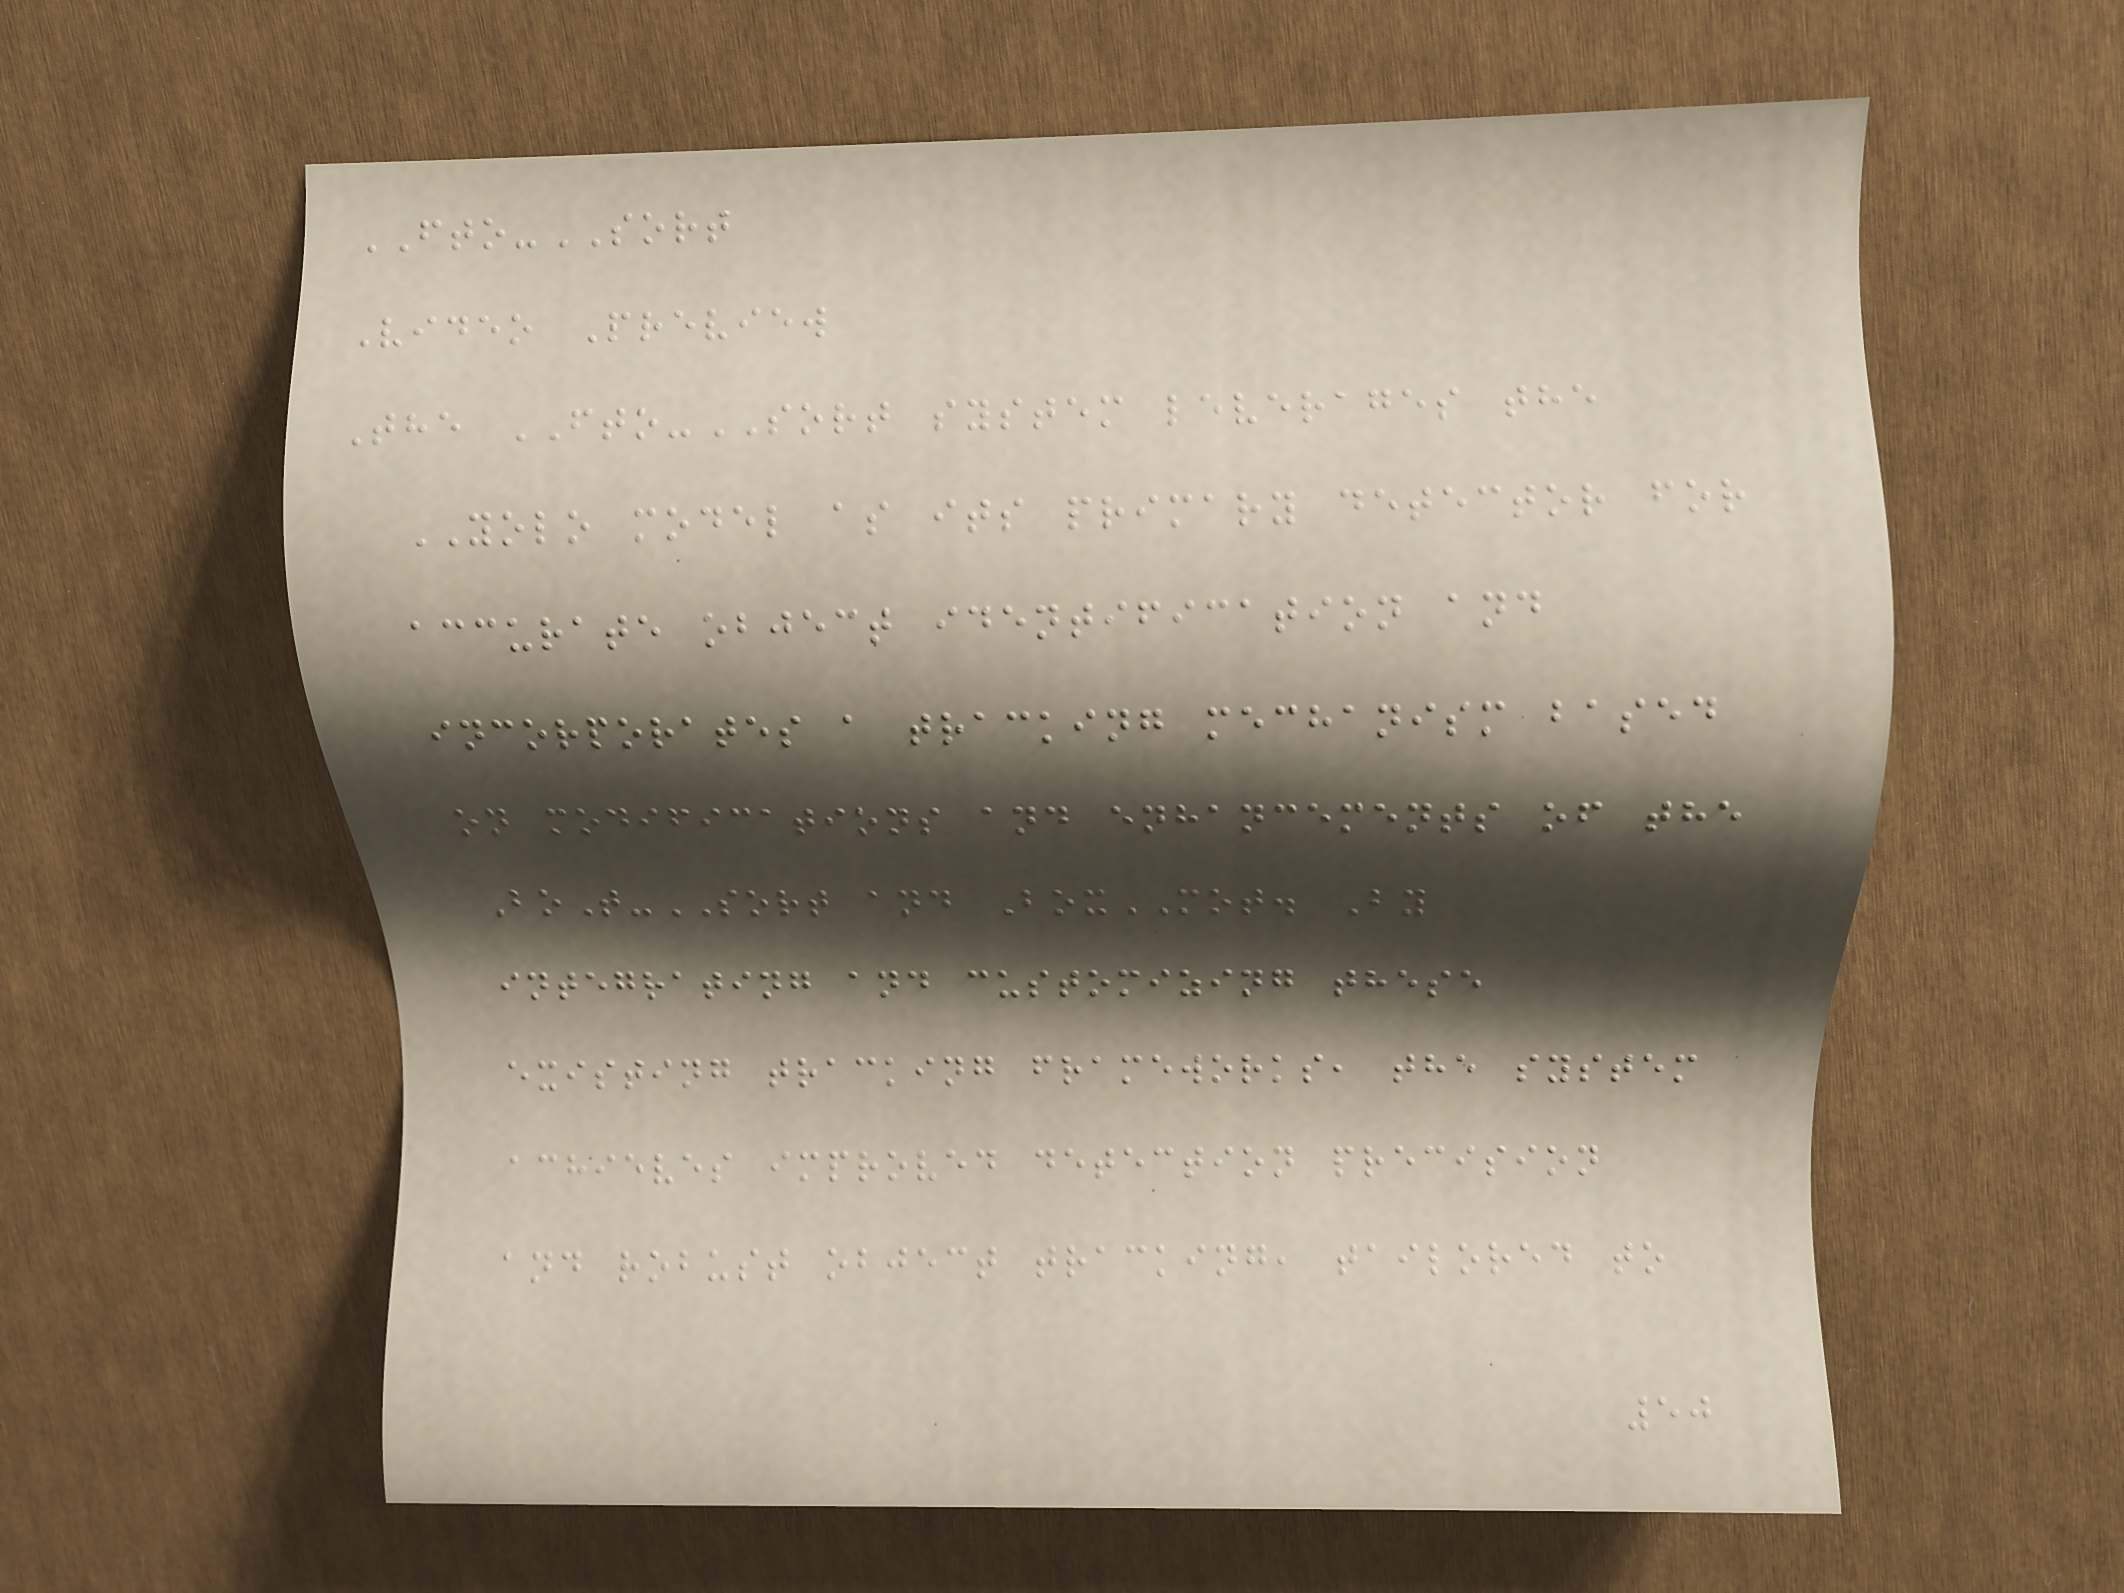FTO-SORT
Video Preview
The FTO-SORT system leverages the
YOLO model as its primary detector for
accurate object identification and
incorporates a tracking mechanism based
on modifications and enhancements of the
BoT-SORT and BoxMOT. By
integrating and customizing these
existing tracking frameworks, the system
achieves improved detection precision
and robust object tracking, tailored to
50
